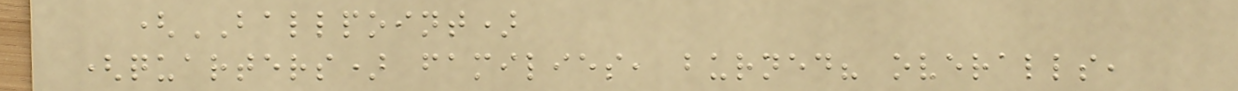(BALLPOINT)
(quarters) families, burned? overalls,
